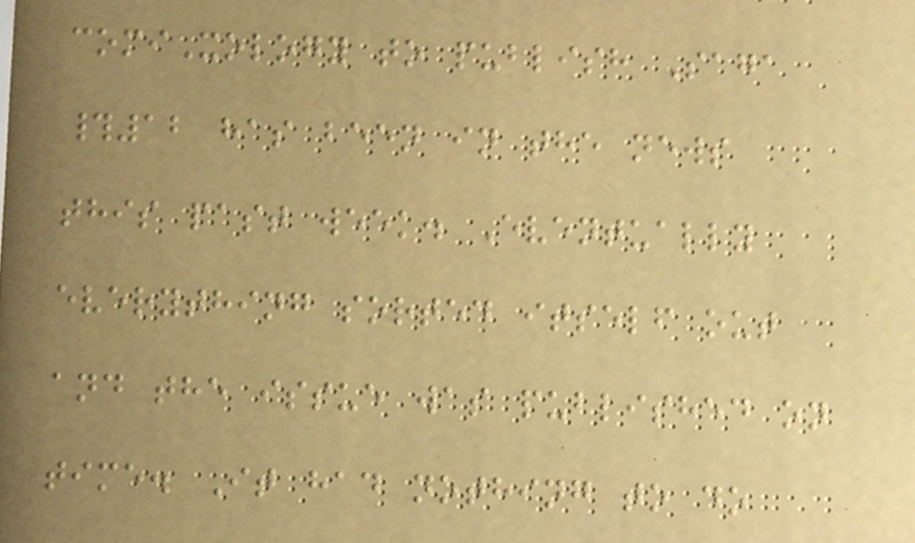comiXology to publish Saga
#12 has been in the news
this past week. Eventually
everything sorted itself out
and the issue was published on
time. It had nothing to do
